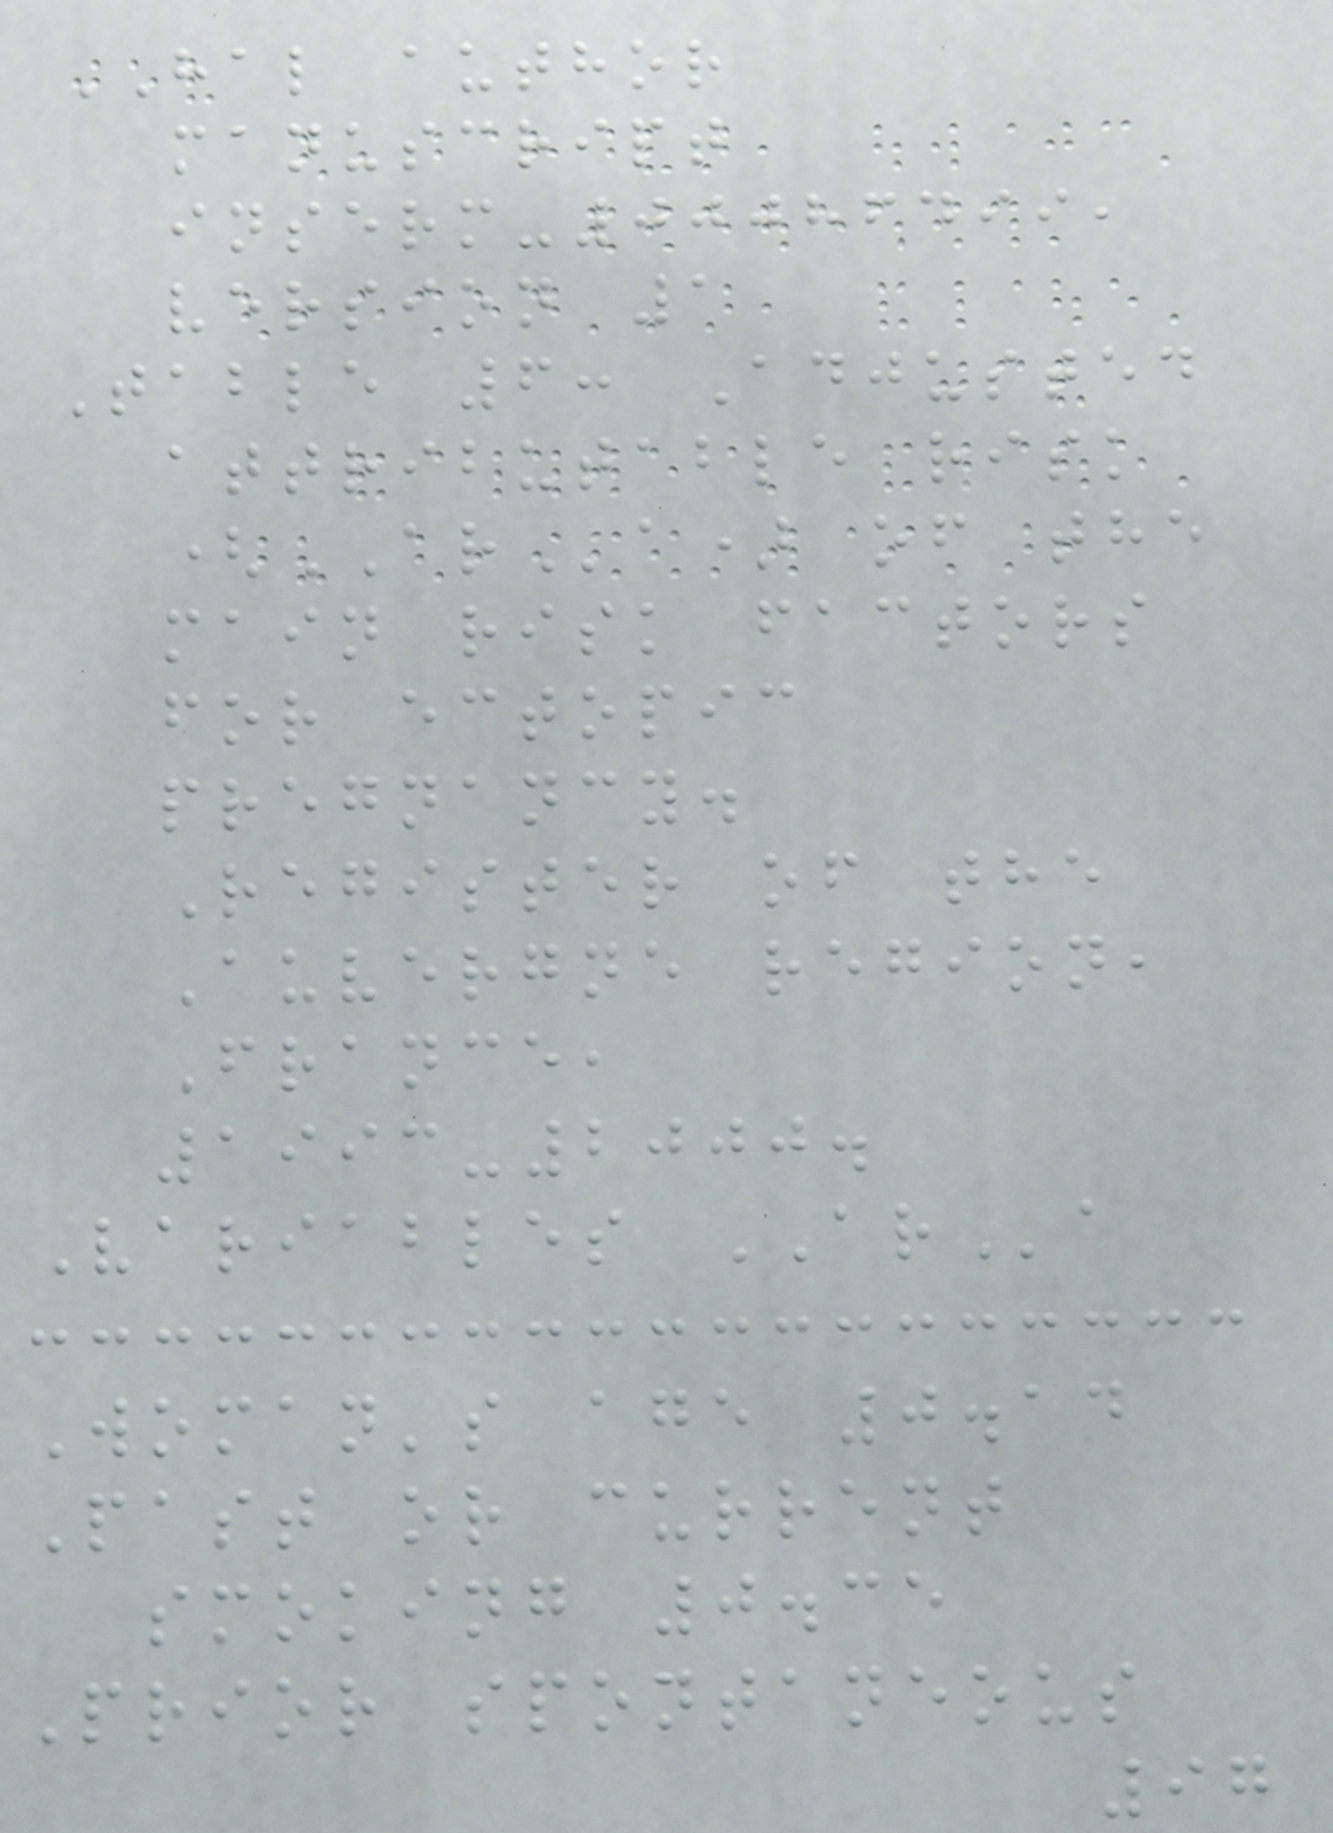HAL author
manuscript
inserm-00086499,
version 1
Table 6: Adjusted
attributable risk
(ARa) of the
main risk factors
for ectopic
pregnancy.
Register of the
Auvergne region,
France,
1993-2000.
Variables ARa
Woman's age 0.14
Past or current
smoking 0.35
Prior spontaneous
97
